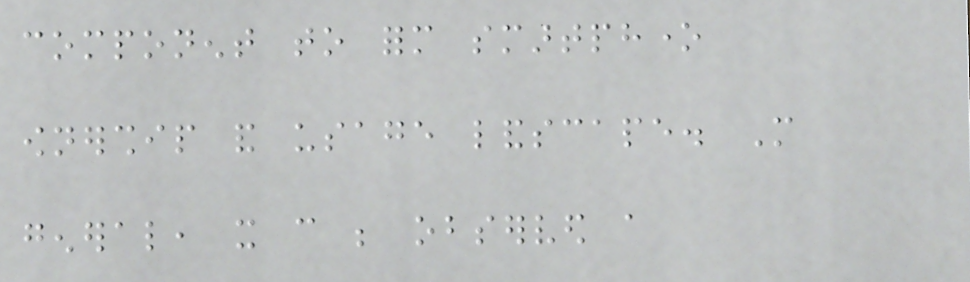component to form smartphone
ownership and usage landscape. More
general, it can be observed a
